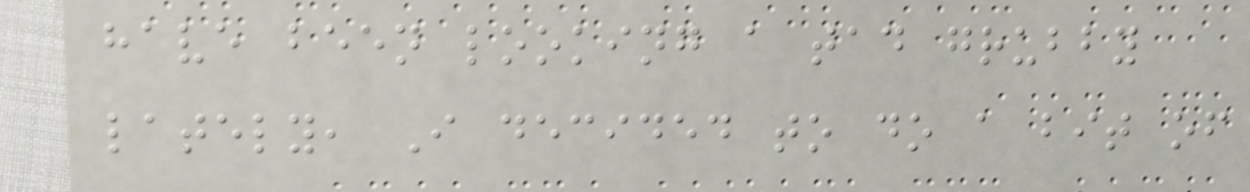have been looking a tad grubby
lately, I decided to do a bit of
